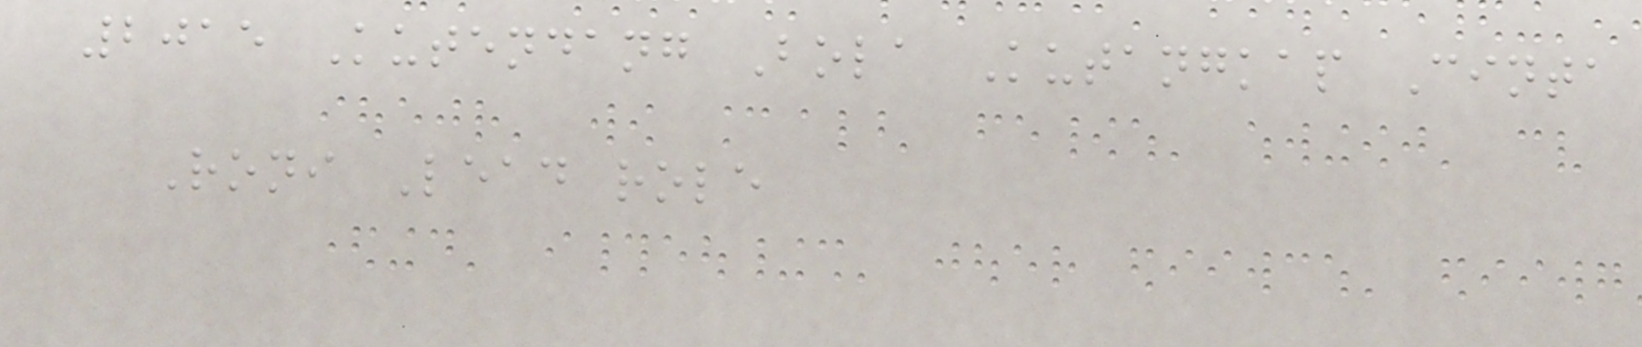2015 Kutendang Bola Kutangkap Cinta
Roni Lead role
